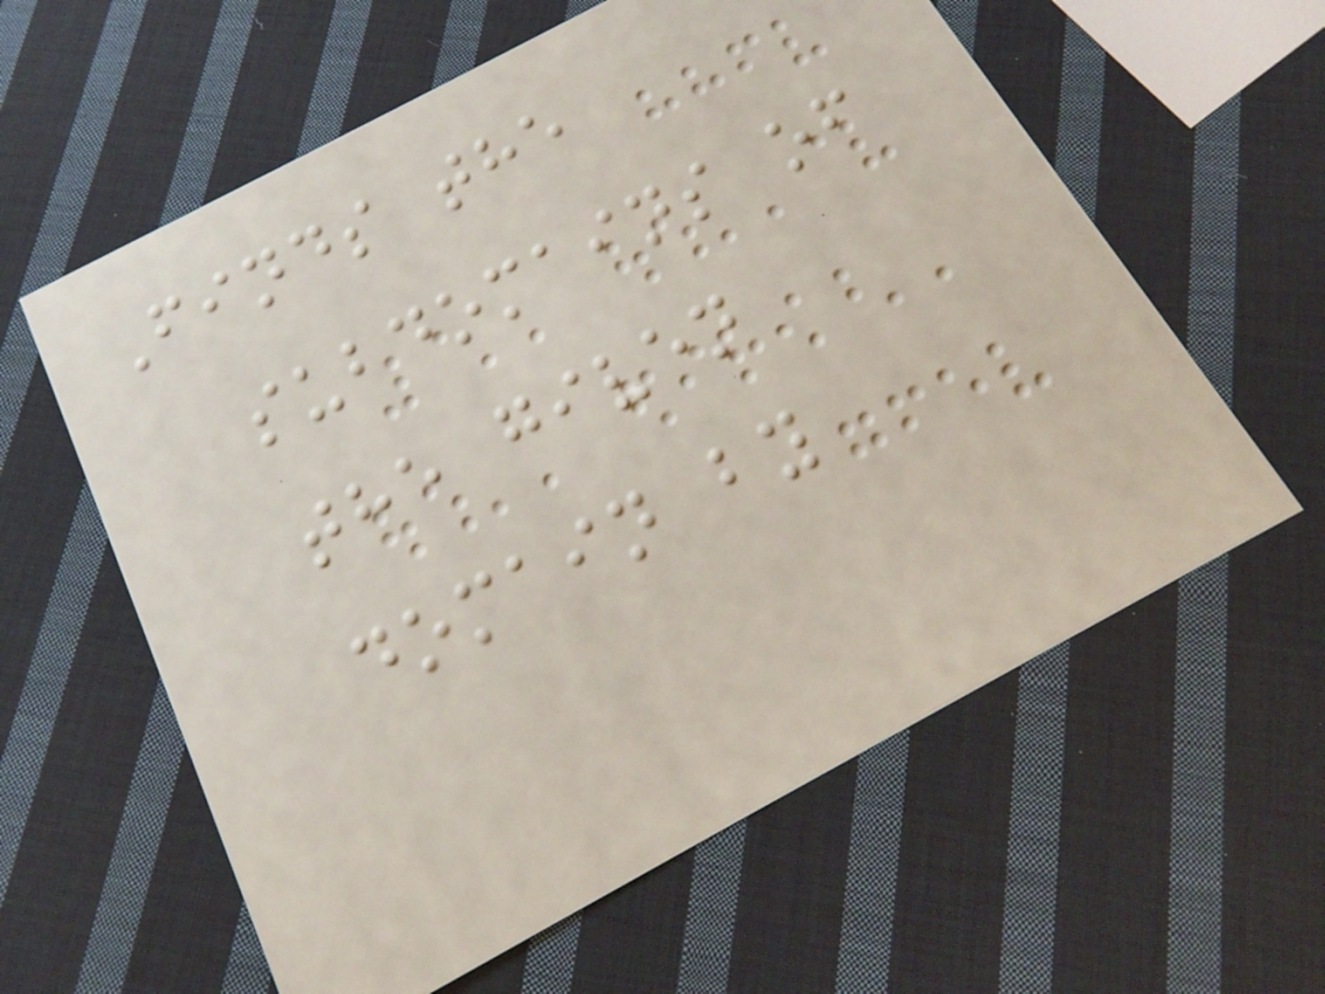Finds the
subdomains of
the given
domain by
